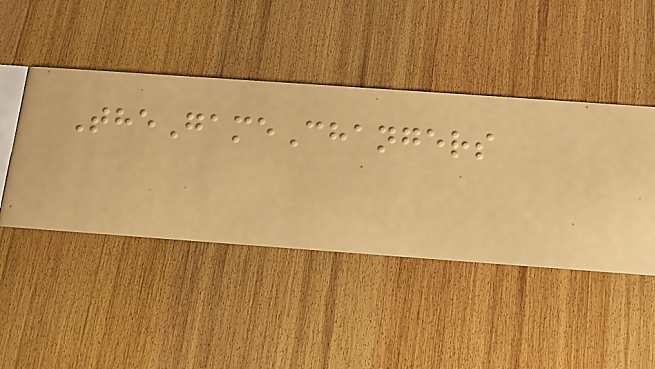TheGameChangers
